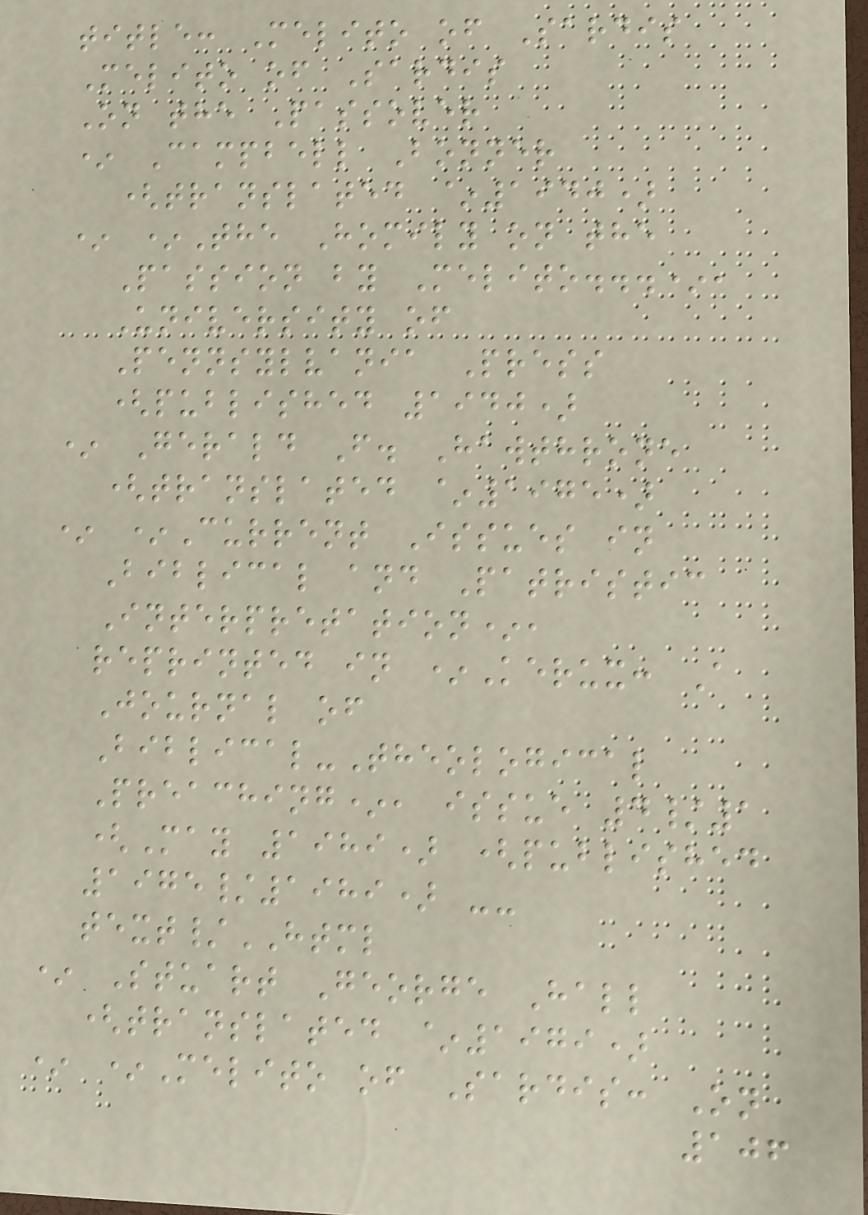title: Melito of Sardis
Melito of Sardis
On the Passover
* Campbell Bonner
(translated ~1940)
* *The Homily on the
Passion by Melito...*,
University of
Pennsylvania Press
(published 1940)
* Gerald F. Hawthrone
(translated ~1975)
* *Current Issues in
Biblical and Patristic
Interpretation*,
reprinted in *Kerux: A
Journal of
Biblical-Theological
Preaching*, issue 4/1
(May 1989) (published
1975/1989) --
text/HTML
* Stuart George Hall
(translated ~1979)
* *Melito of Sardis: On
106
